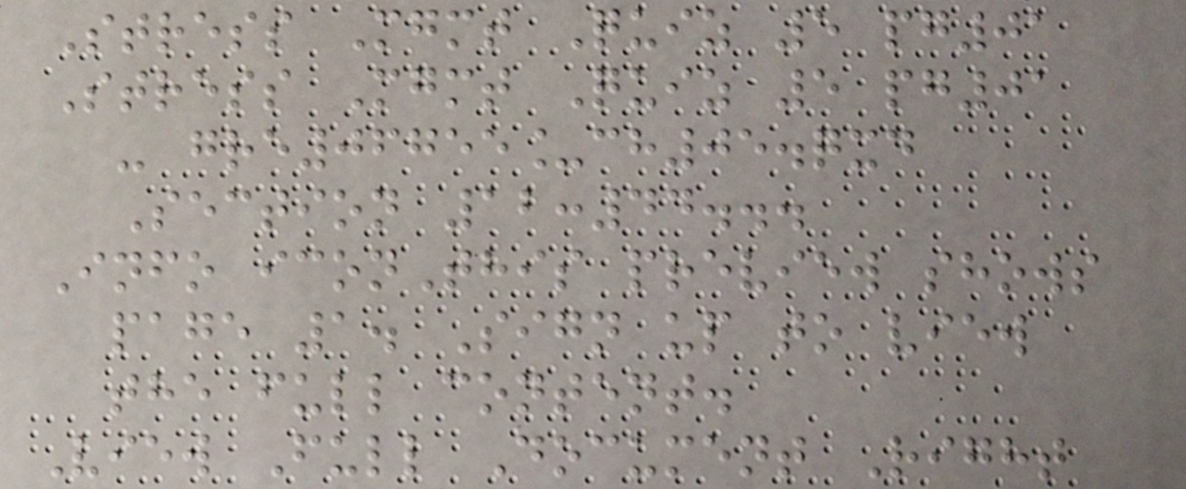Stress Mgmt Quiz 5 pg01
Stress Mgmt Quiz 5 pg01
- gre06755_ch05.qxd
Section 12:44...
Info iconThis preview shows
page 1. Sign up to view
the full content.
View Full Document Right
